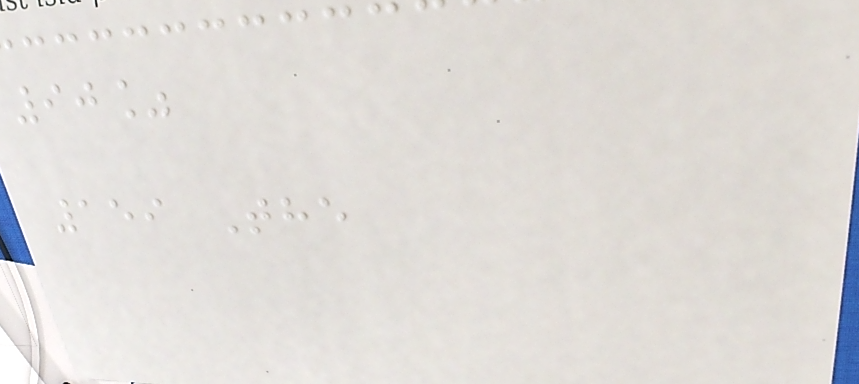90%
159 The
